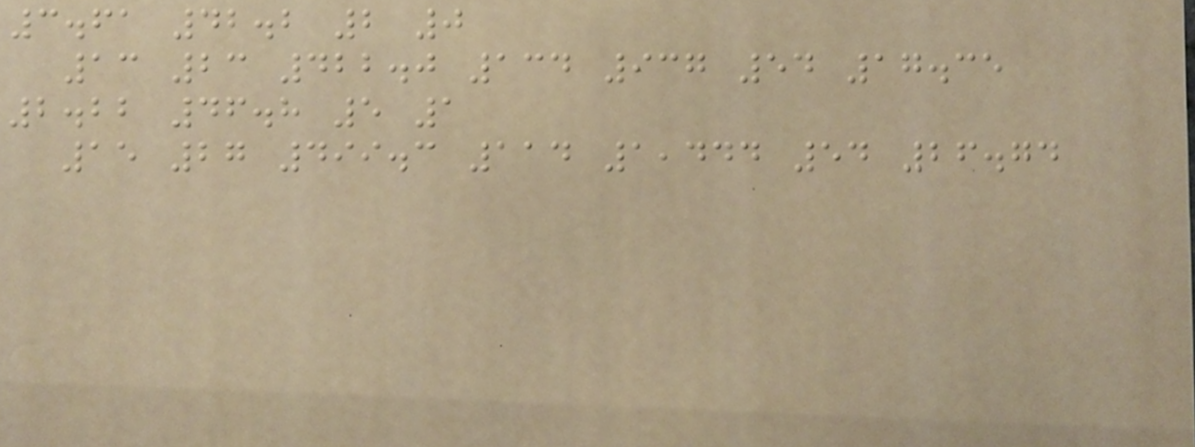3.61 42.2 2 0
13 23 422.0 134 937 54 17.35
2.22 46.8 5 1
15 27 499.3 114 1,444 54 26.74
